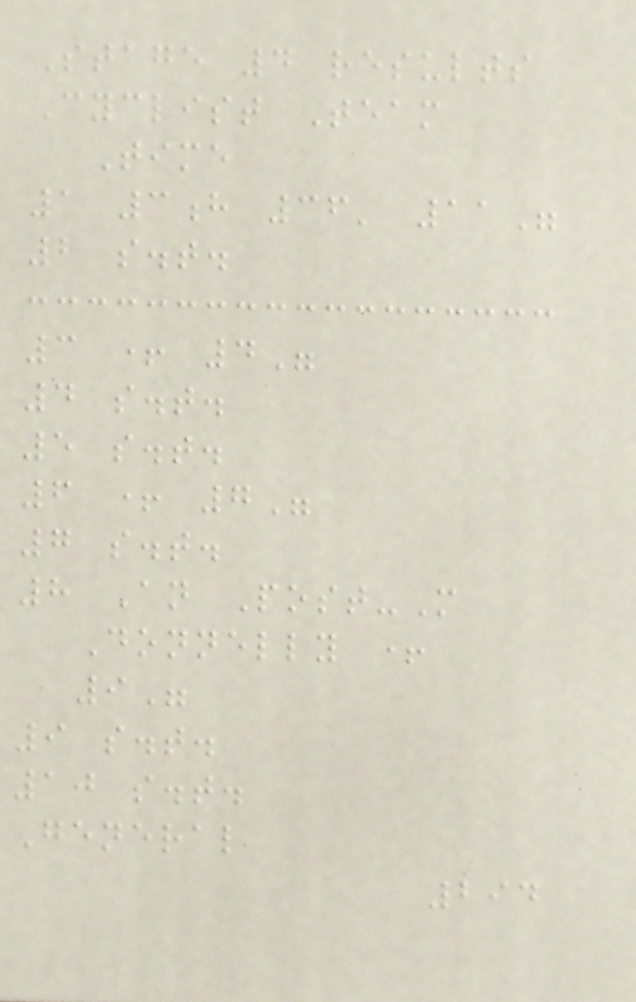Stage 4 results
Cyclist Team
Time
1 3h 36' 11"
2 s.t.
3 + 4"
4 s.t.
5 s.t.
6 + 7"
7 s.t.
8 An Post-M
Donnelly +
9"
9 s.t.
10 s.t.
General
294
